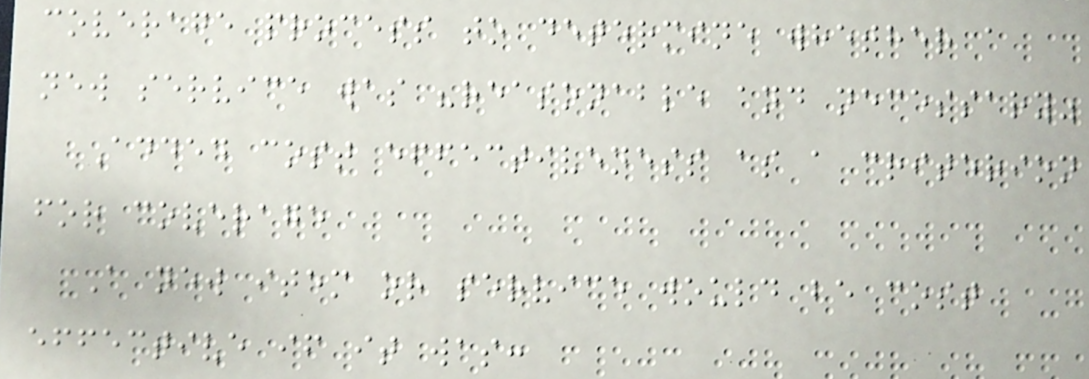coverage process to determine whether a
new service was "reasonable and necessary"
Added cost effectiveness as a criterion
for coverage
A new item or service would be cost
effective if it was:
